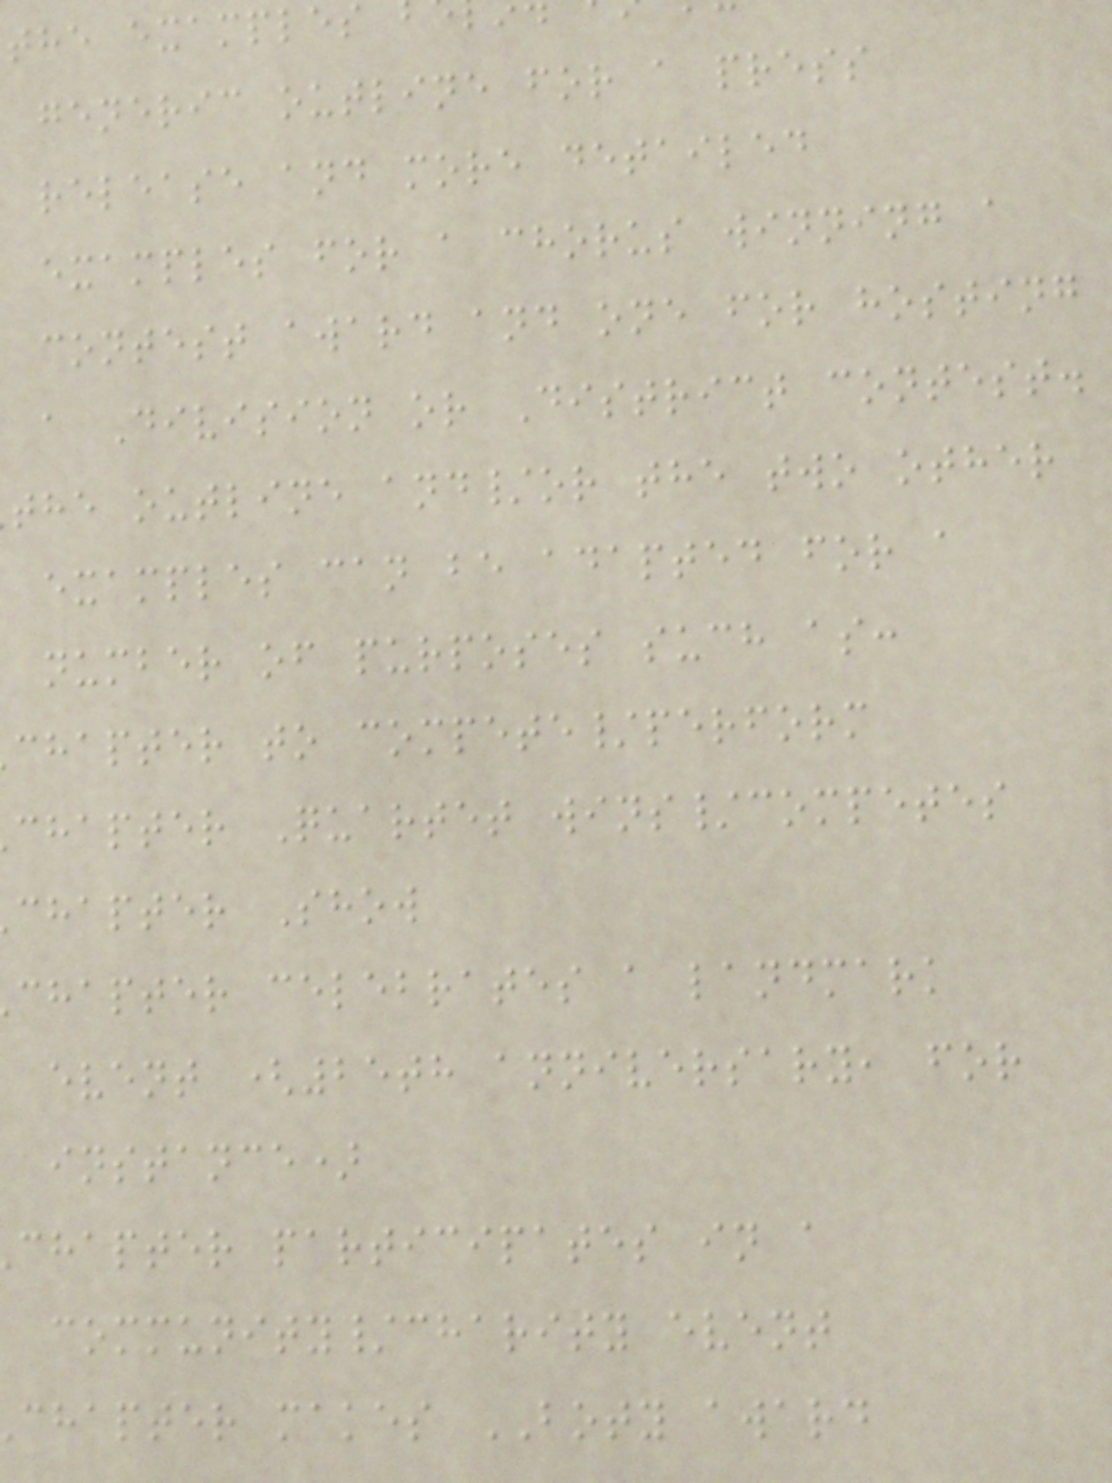the examples
generic outline for a press
release and more detailed
examples for a chorus winning a
contest award and one for hosting
a Division or District contest.
the outline and/or the two other
examples can be adapted for a
number of purposes such as:
chapter to compete/perform
chapter Quartet wins/competes
chapter Show
chapter celebrates a landmark
event (25th anniversary, for
instance)
chapter participates in a
community/charity event
chapter makes BOTY award
